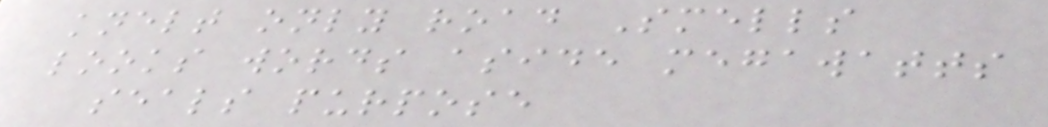knelt only road Smells
looks words aside megawatts
seals purpose
